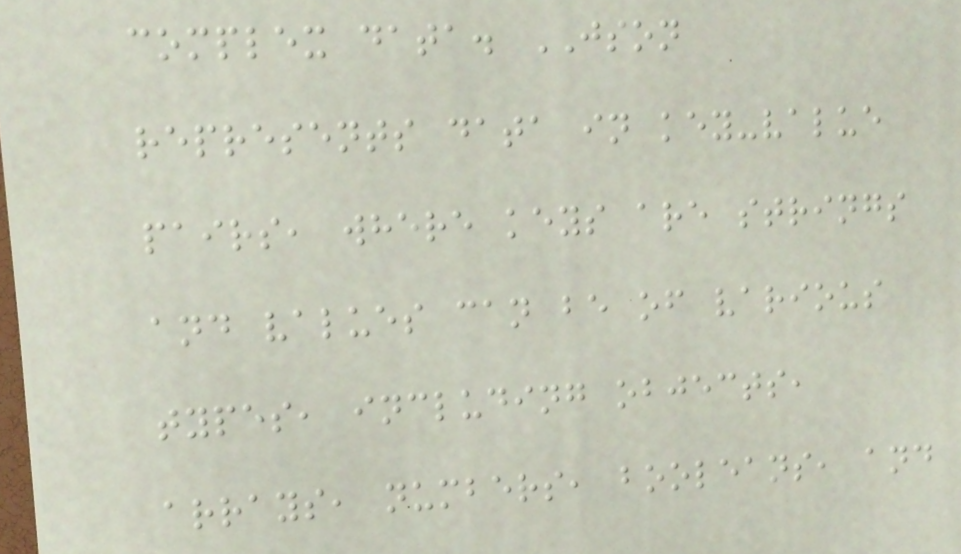complex data. JSON
represents data in key-value
pairs, where keys are strings
and values can be of various
types, including objects,
arrays, numbers, booleans, and
